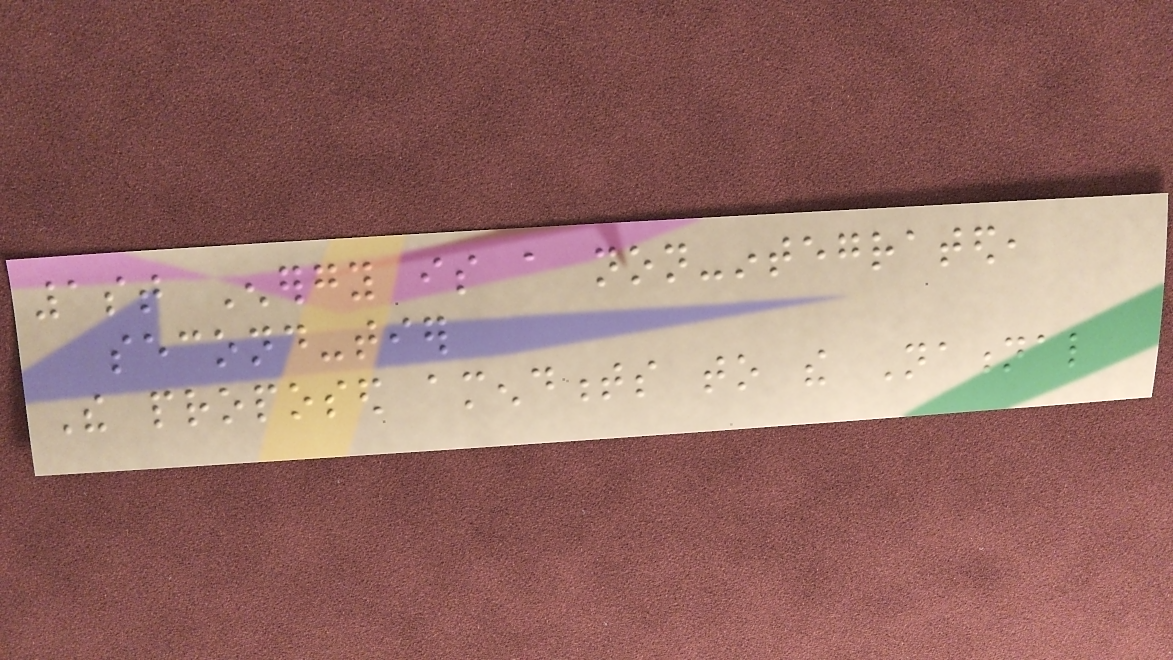1st Energy is a non-integrated,
second-tier
The proposed amendments to the National
